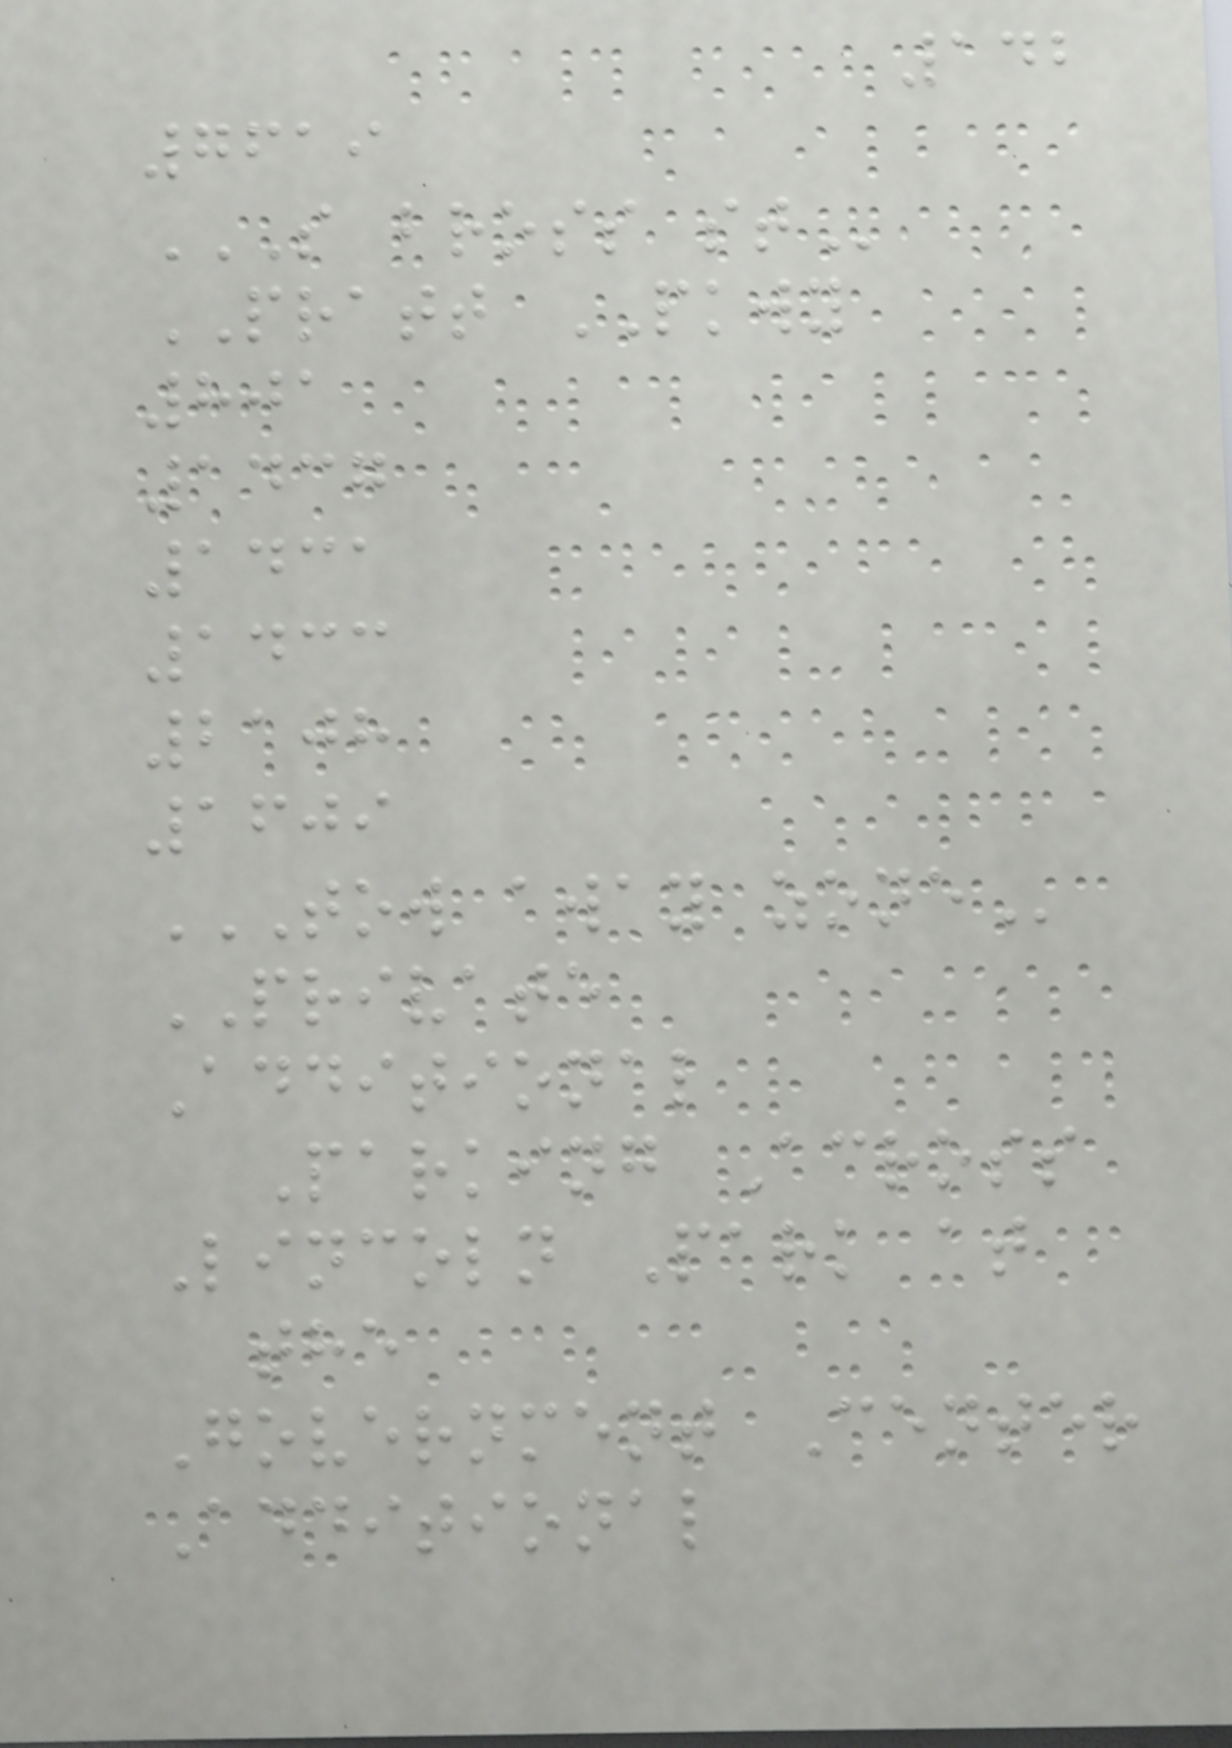142
7619
S BROSS ST
PRATT PKWY
801
1437
1431
1433
2108
1609
TOW AWAY ZONE
PRIVATE
Additional
Parking Across
Lincoln Park at
the
Government Center
Additional
